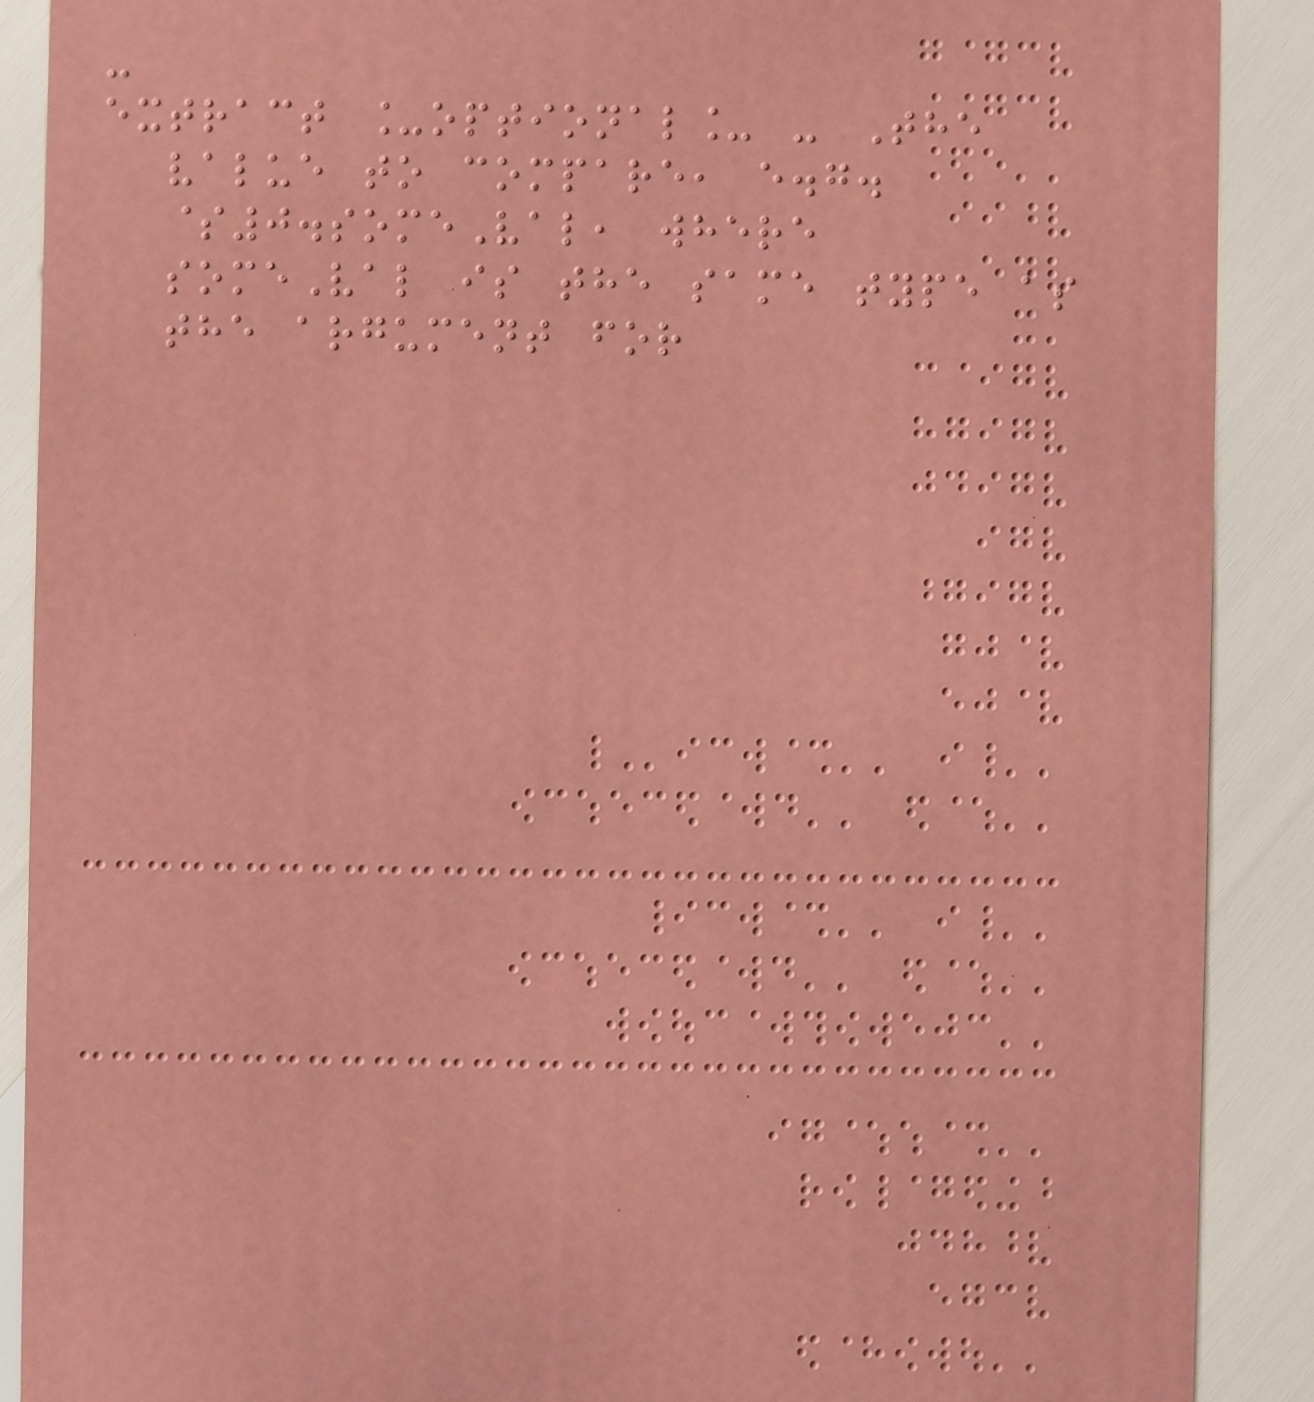-
extract _optional_ - The
value to compare, e.g.
$0.someVal, where
someVal is the same type as
the argument for
